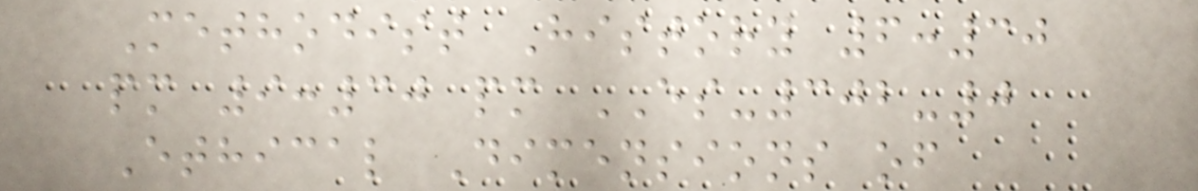Methodist History 6:30
pm 9:30 pm ES-302-0
Ethical Dimensions of
